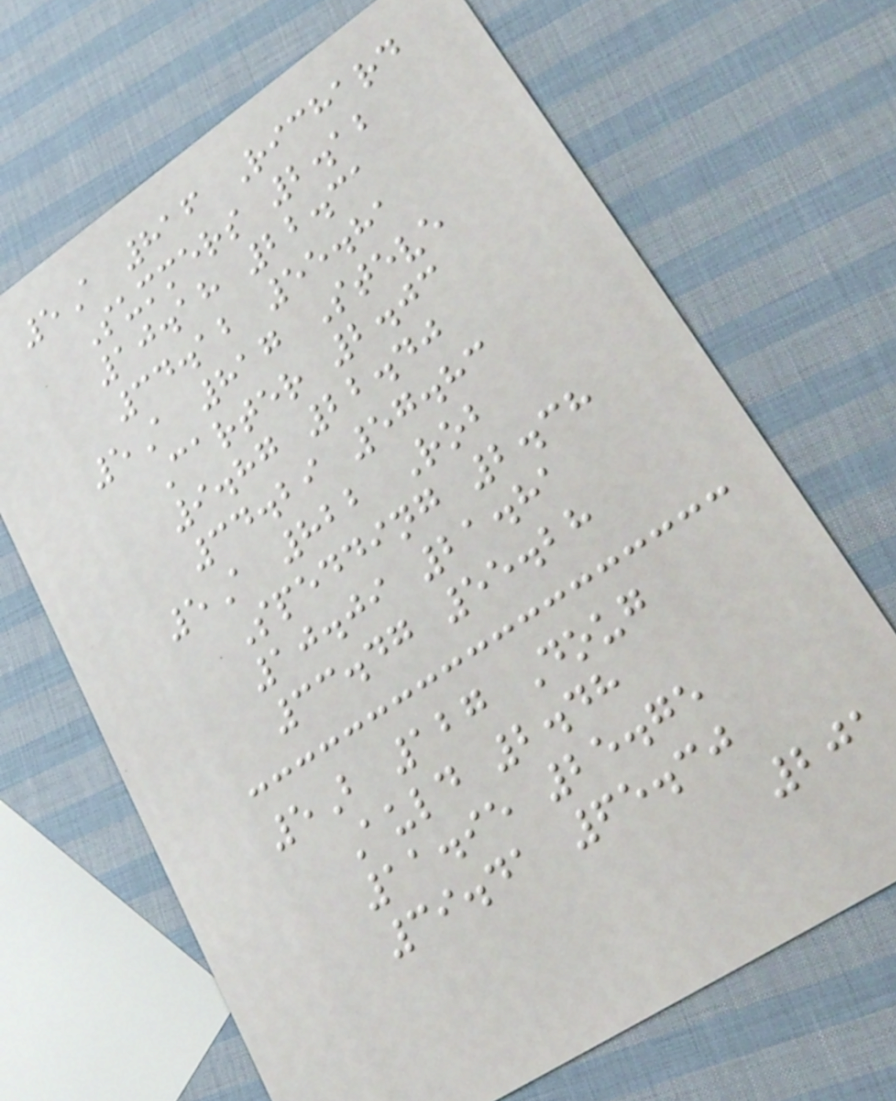5A 816 Richard
Summers 2.12
10.18 22.31
34.12 55.81
5A 817 Steve
Carter 2.03
9.87 22.40
34.29 57.83
5A 822 Rob
Spedding 2.38
10.09 21.81
33.47 55.28
5B 127 Doug
Auld 2.48
11.95 25.75
39.41 65.30
201
